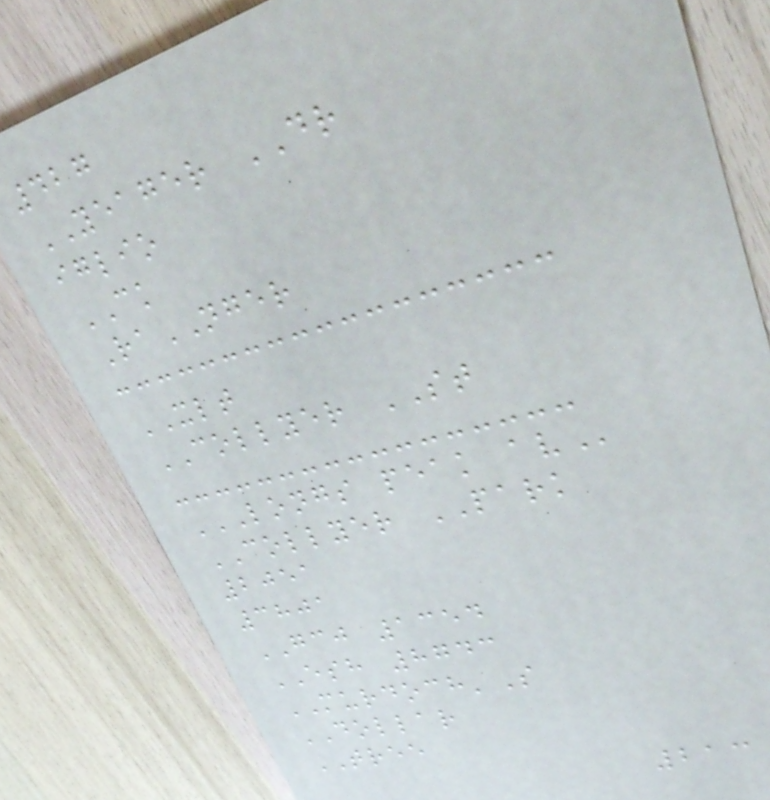427
YEAGER DR
iglio
CK
RaNGER
XLT
COLLYER ST
LONGS PEAK AV
COLLYER PARK
2051
3801
GCJ 1354
ESH 8743
MURDOCH'S
DOLLAR
TREE
213
